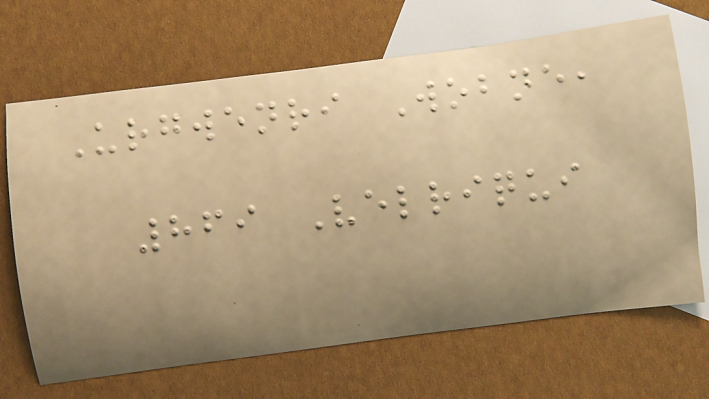Urgwenri Wobne,
869 Velriqui
